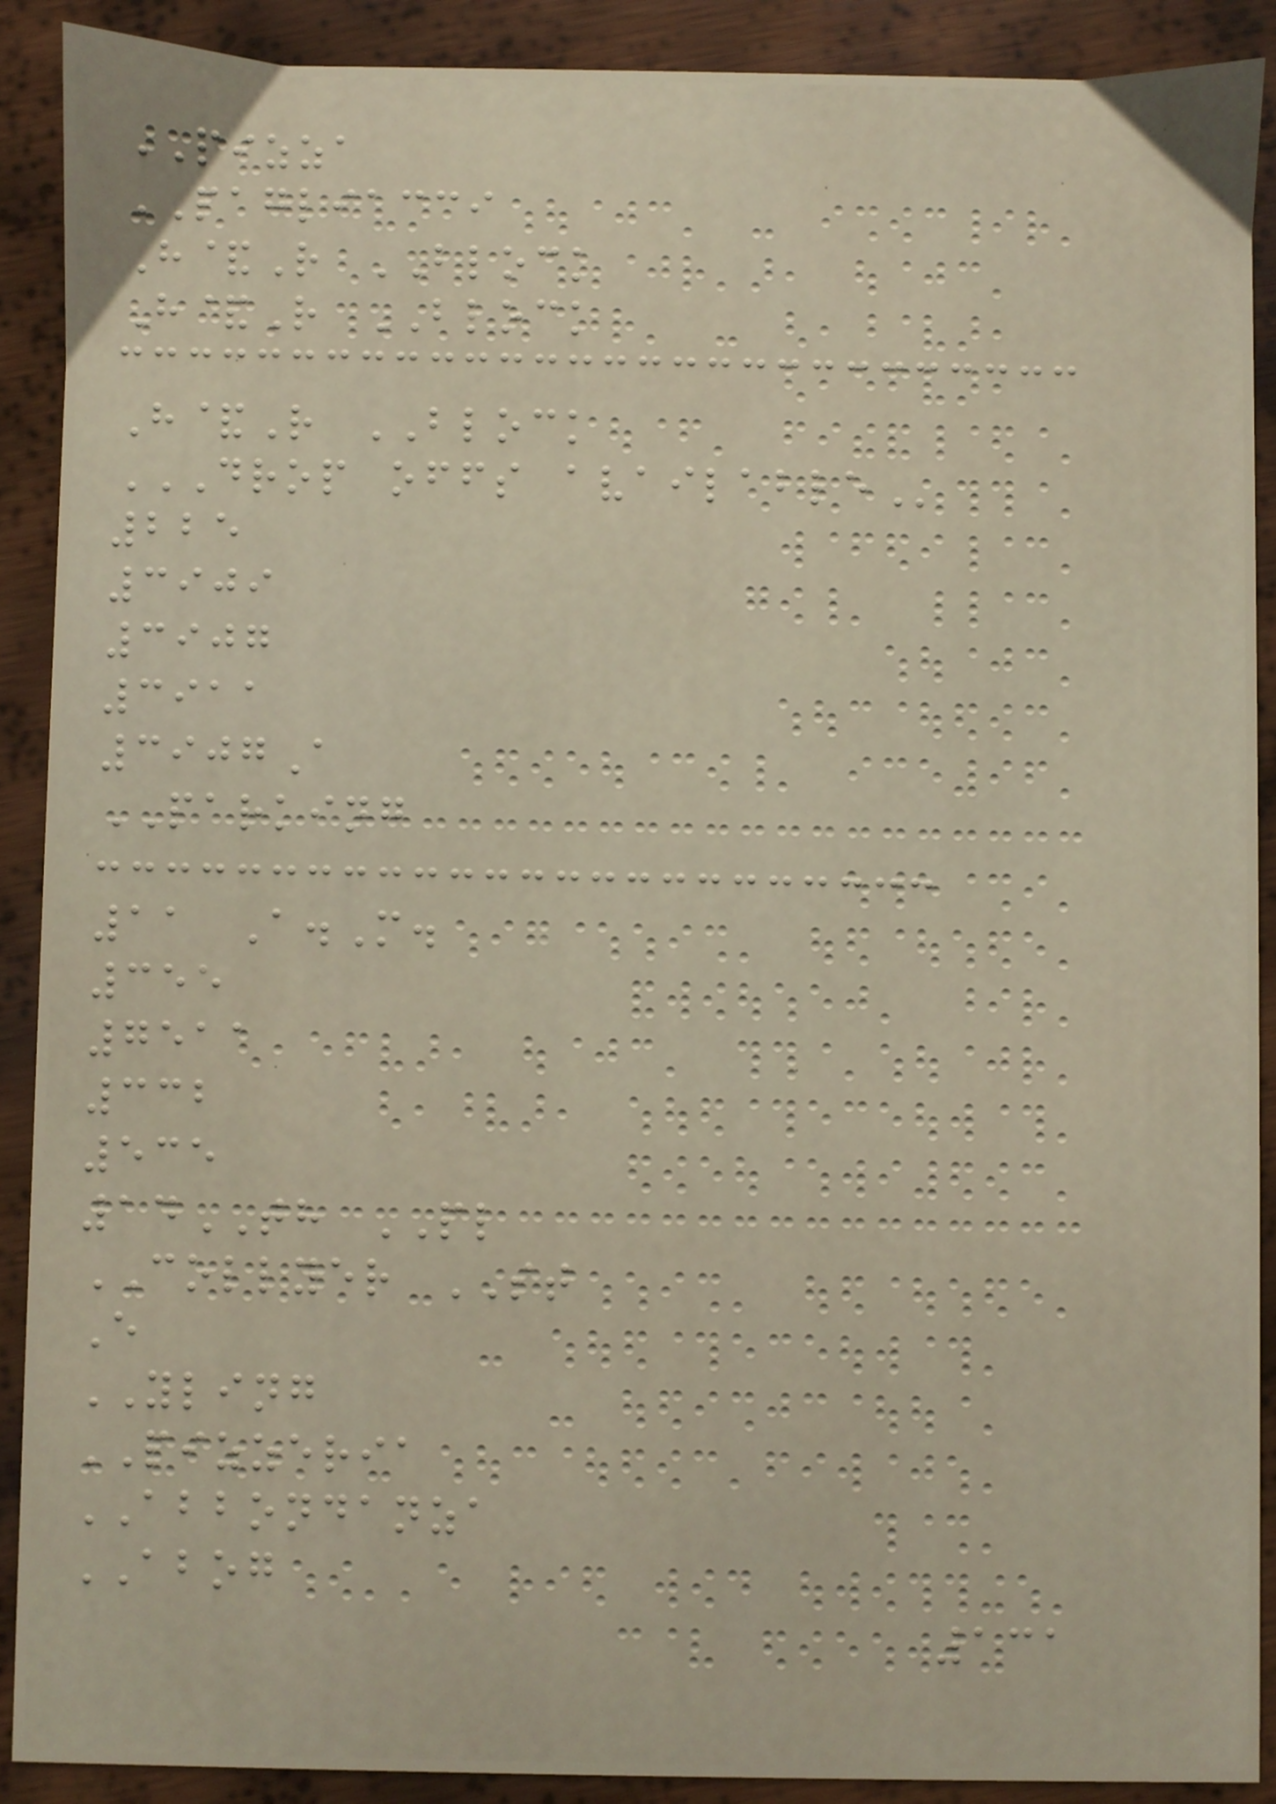PIZZA
PAGLIACCI
H&R BLOCK
H&R BLOCK
H&R BLOCK
DROP OFFS AVAILABLE
225
3909
3907
3911
3907A
PARKING
11 A.M.
355
7511
332
535
14TH PL
COLLYER ST
E
YLING
PIZZERIA
ABBONDANZA
ABOG
131
